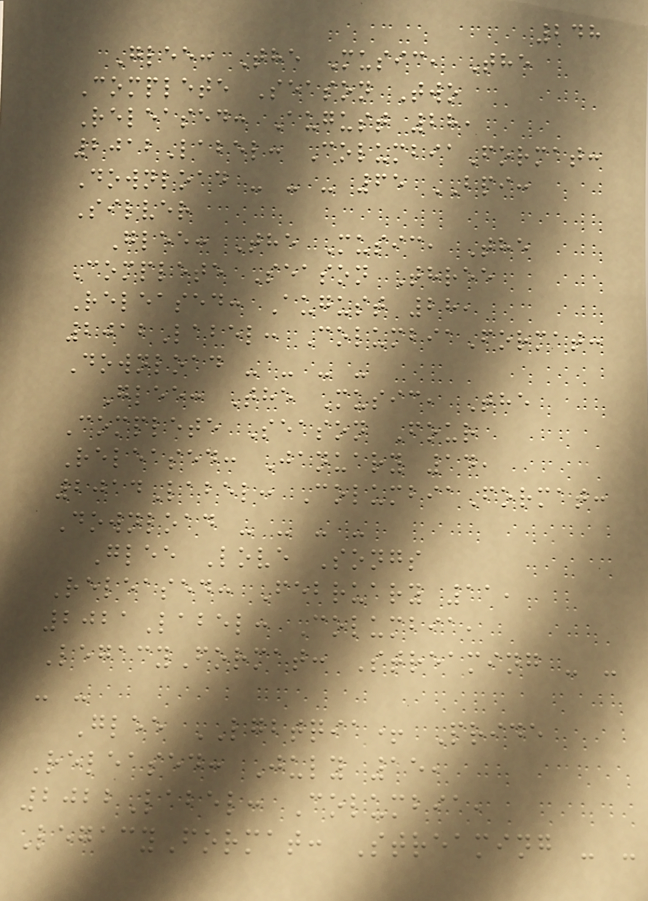248
Glee: The Music, The
Complete Season Two
Released: August 28,
2012Label: ColumbiaFormat:
Download - - - 65 BPI:
Silver
Glee: The Music, The
Complete Season Three
Released: August 28,
2012Label: ColumbiaFormat:
Download - - - -
Glee: The Music, The
Complete Season Four
Released: January 14,
2014Label: ColumbiaFormat:
Download - - - -
Glee Love Songs
Released: February 11,
2021Label: Columbia,
LegacyFormat: Streaming - -
- -
Glee LGBTQIA+ Pride
Released: July 15,
2022Label: Columbia,
LegacyFormat: Streaming - -
